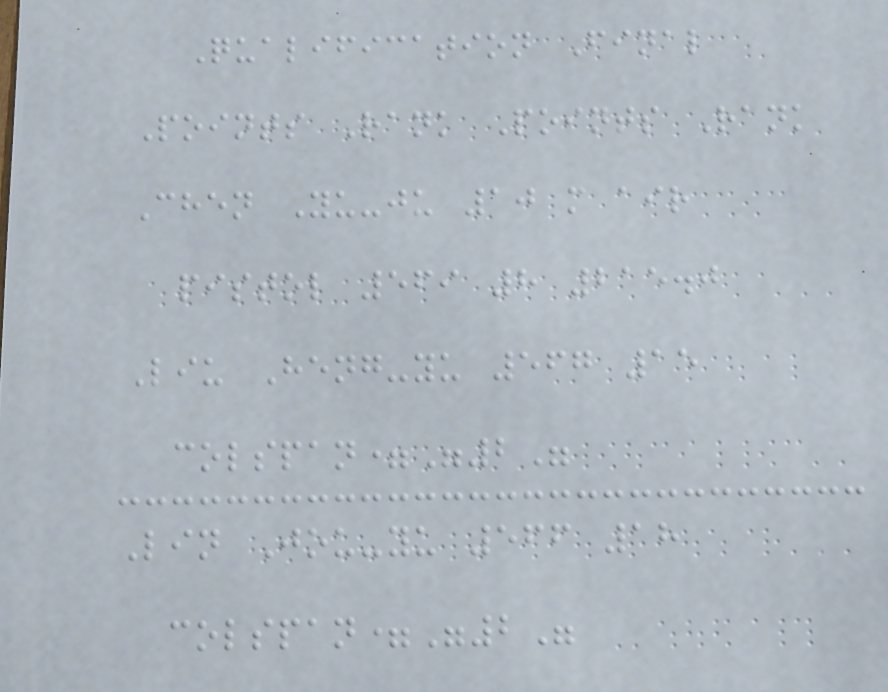Qualification Final
Points Rank Points Rank
Chen Yu-ju 10 m air
pistol 569 8 215.0
Liu Heng-yu 567 15
colspan="2"
Lin Jou-yu 566 18
colspan="2"
